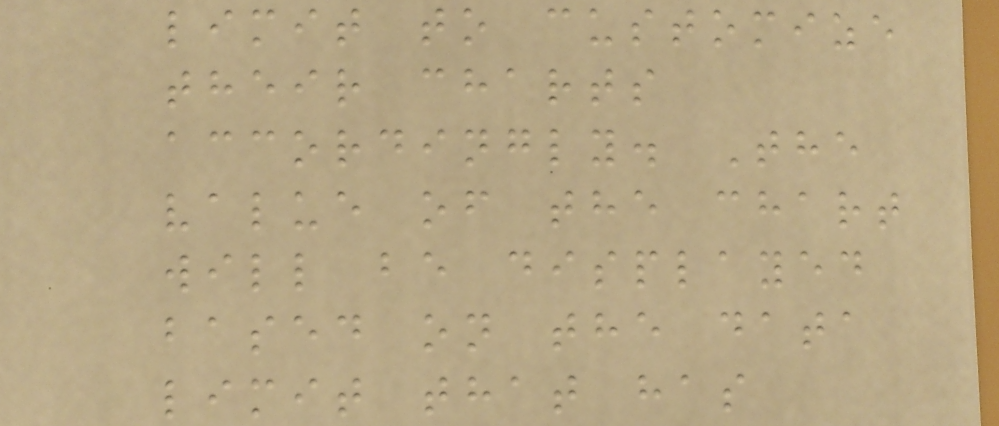limit to customize
their charts
accordingly. The
value of the chart
will be displayed
based on the data
limit that has
